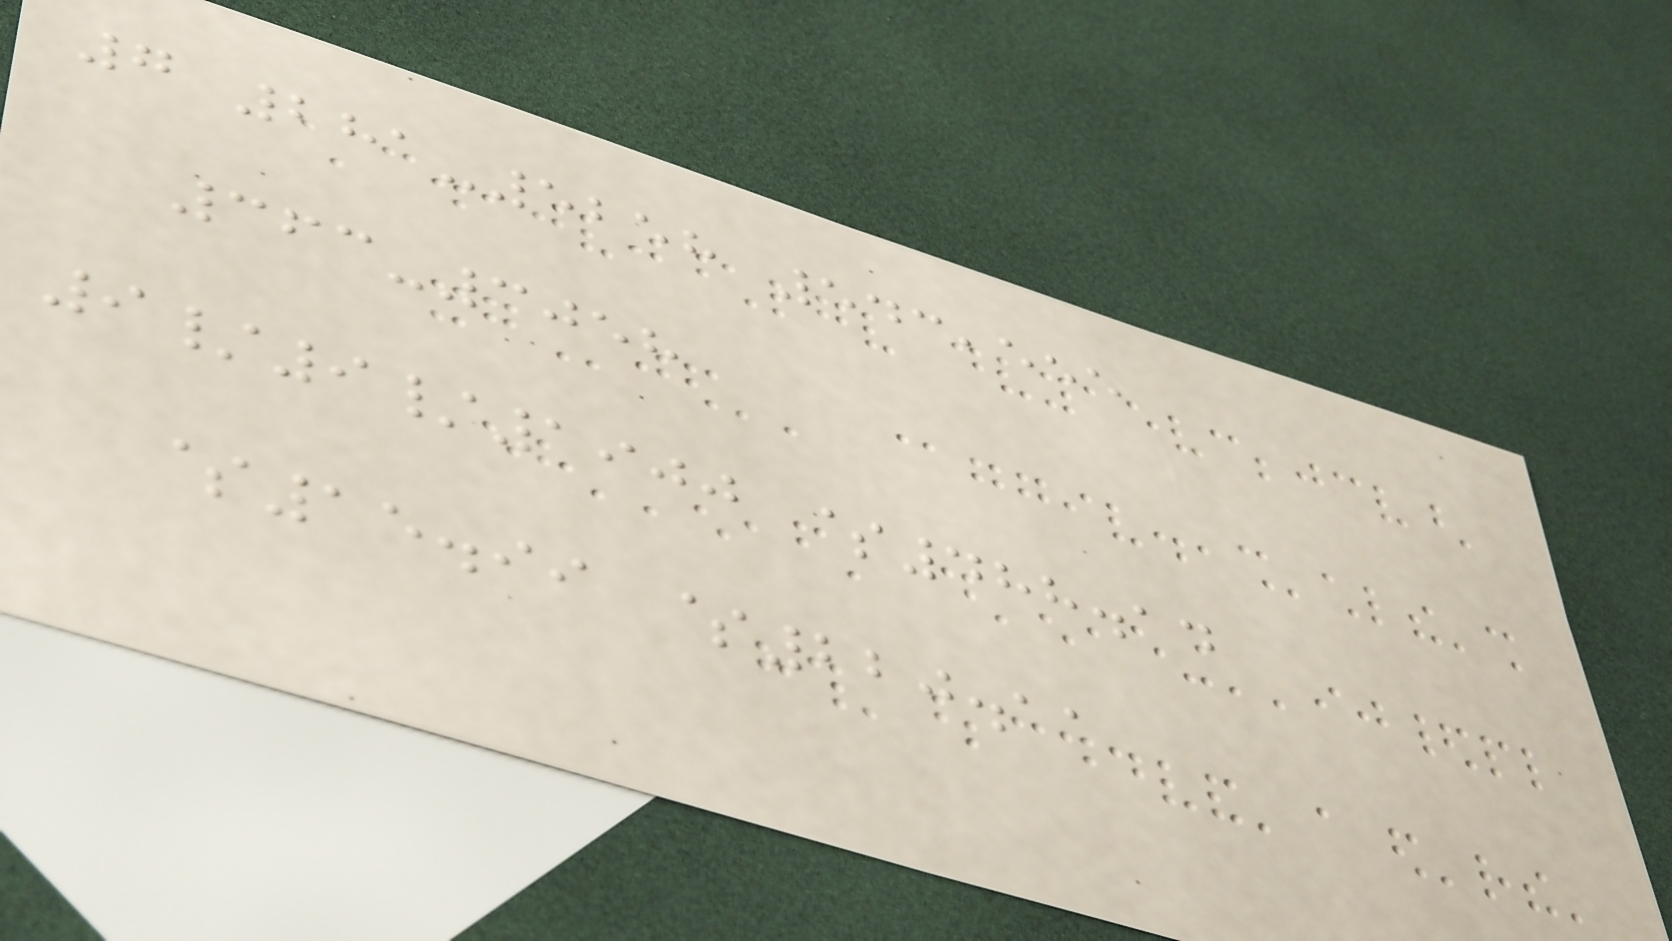7 281-5258 543,555
363-3058
9/9/1900 $488.14
$15.99 $220.11
